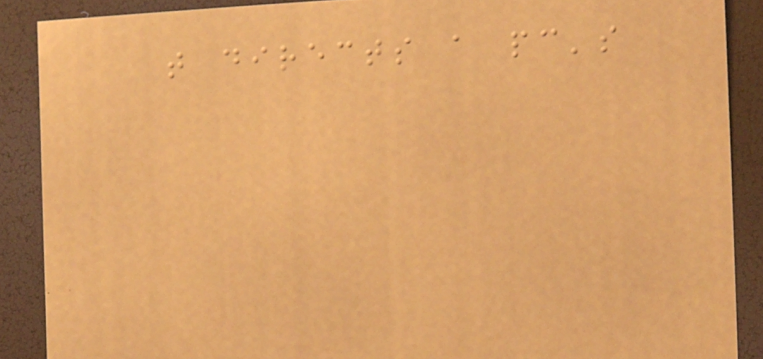that directs a pc's
